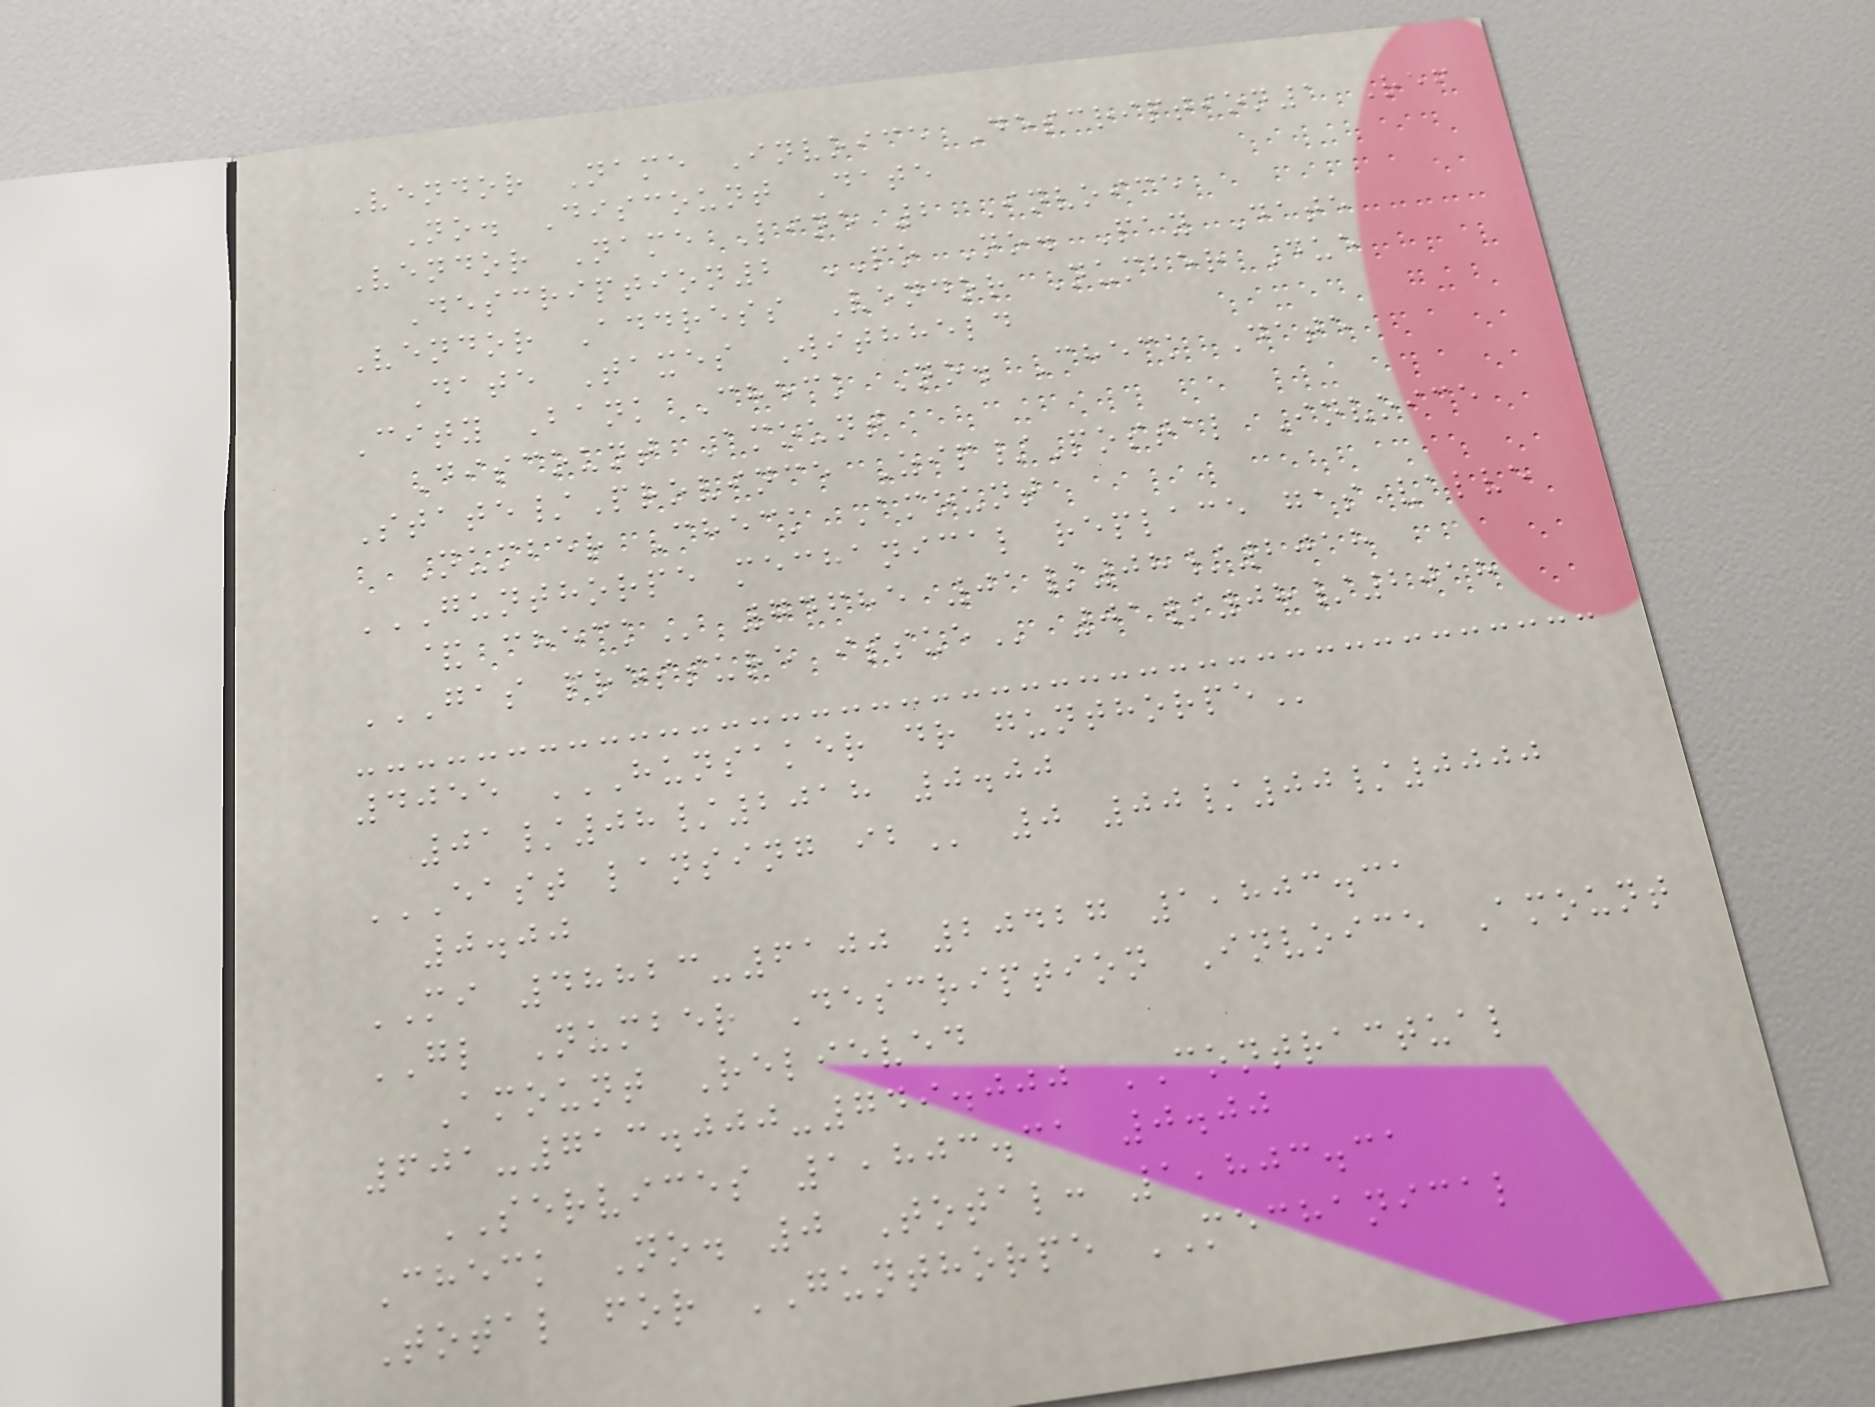Vendor Name Invoice Description1 Ref
No. Discount Date
Vendor Name Line 2 Invoice
Description2 PO No. Pay Date
Vendor Address Vendor Number Due
Date Taxes Withheld
City Bank Check No. Check Date
Discount Amount
State/Province Zip/Postal Invoice
Number Check Amount
GUNTHORPE MECHANICAL REPLACE GAS VALVE
& CHECK 74685 01/08/2018
GAS PRESSURE ISSUE 01/08/2018
4055 HUNSAKER DR GUNTHORPE
01/08/2018 0.00
EAST LANSING IB 0 00/00/0000
0.00
MI 48823-6100 20427 1,803.31
GL Number Description Invoice Amount
Amount Relieved
601-713.000-749.000 CONTRACTUAL
SERVICES 1,803.31 0.00
Check No. 0 Total: 1,803.31
Total for GUNTHORPE MECHANICAL
